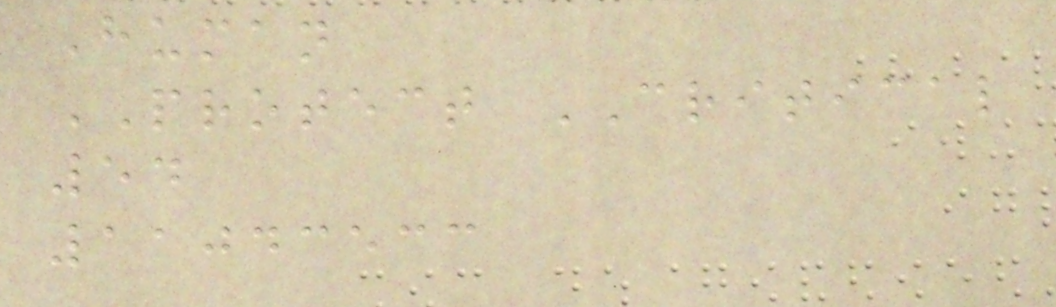Human
PROTECT CRITICAL
54
11043533
